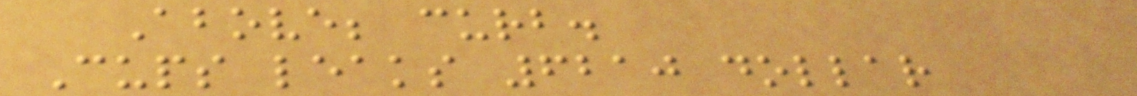Above; curb.
Cups leaks 6210 dollar
